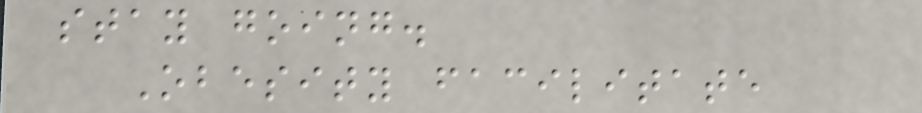stay going.
Obesity facilitate
